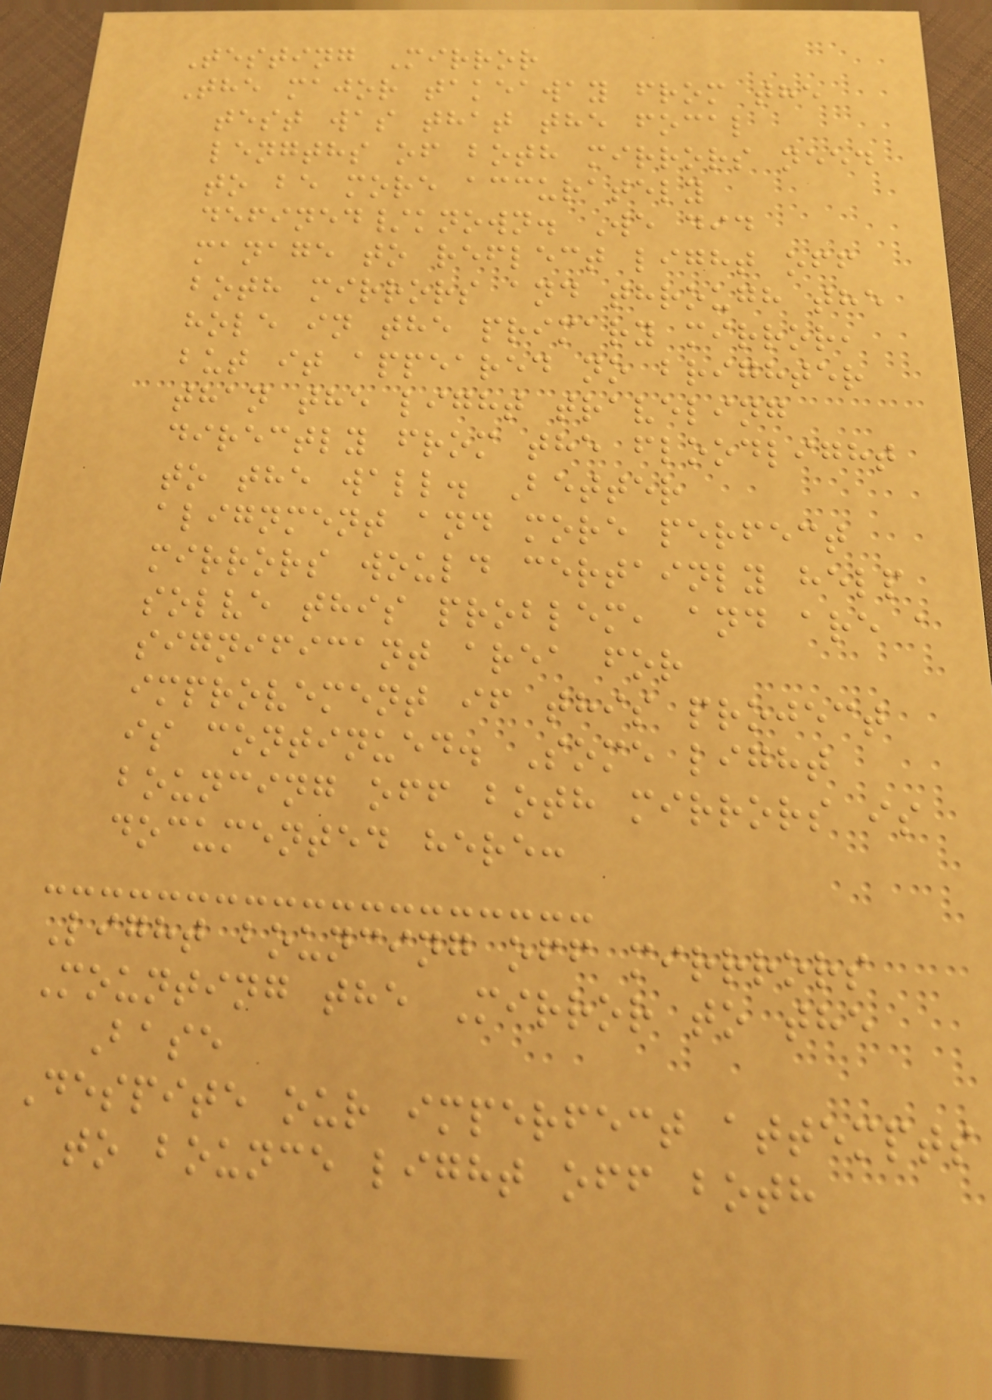Testing Mirror
The major takeaway from the
test was that the focal
lengths of both mirrors need
to be more accurately
defined/known. We did
manage to reflect light off
both mirrors and through the
hole in the primary mirror,
but it appeared no brighter
than the light traveling
directly from the floodlight
to the wall. Better
alignment and more perfect
mirrors would certainly help
solve this problem, and are a
significant area for
improvement if this project
is continued. Some light
bouncing off both mirrors is
documented here:
Light bouncing off mirrrors
Mounting the Mirror to the
Base
Despite our imperfect attempts
to bounce light off both
